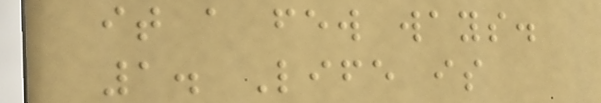it a few ways.
1. Life is
